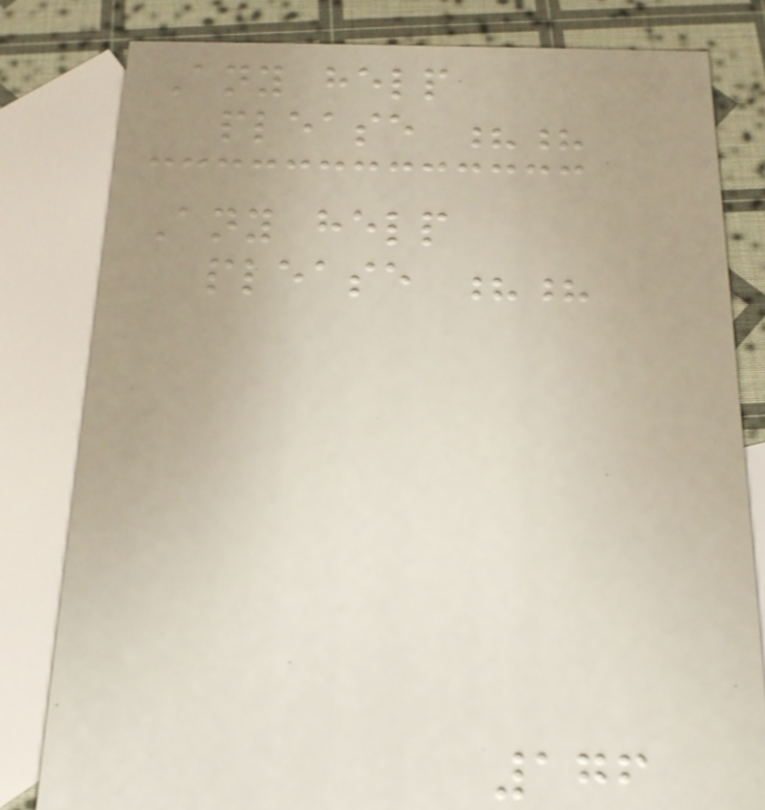Any help
please ??
Any help
please ??
176
